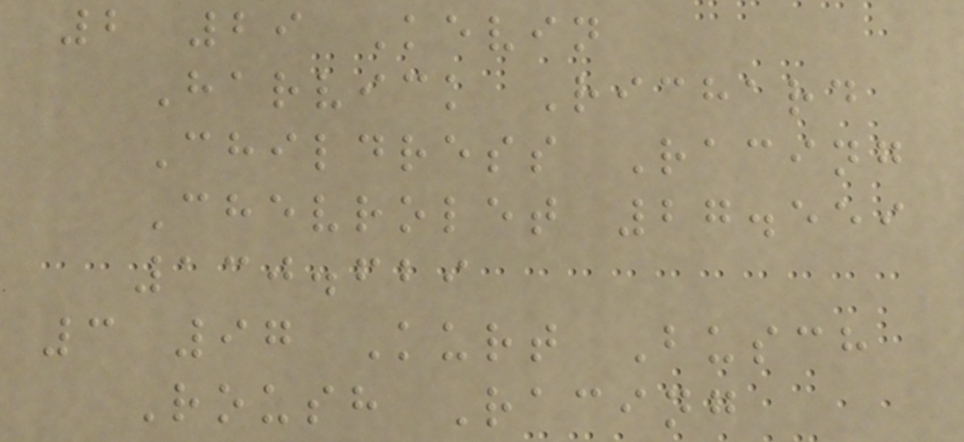2 29 Kevin
Harvick Richard
Childress Racing
Chevrolet 27.559
130.629
3 97 Kurt Busch
Roush Racing
